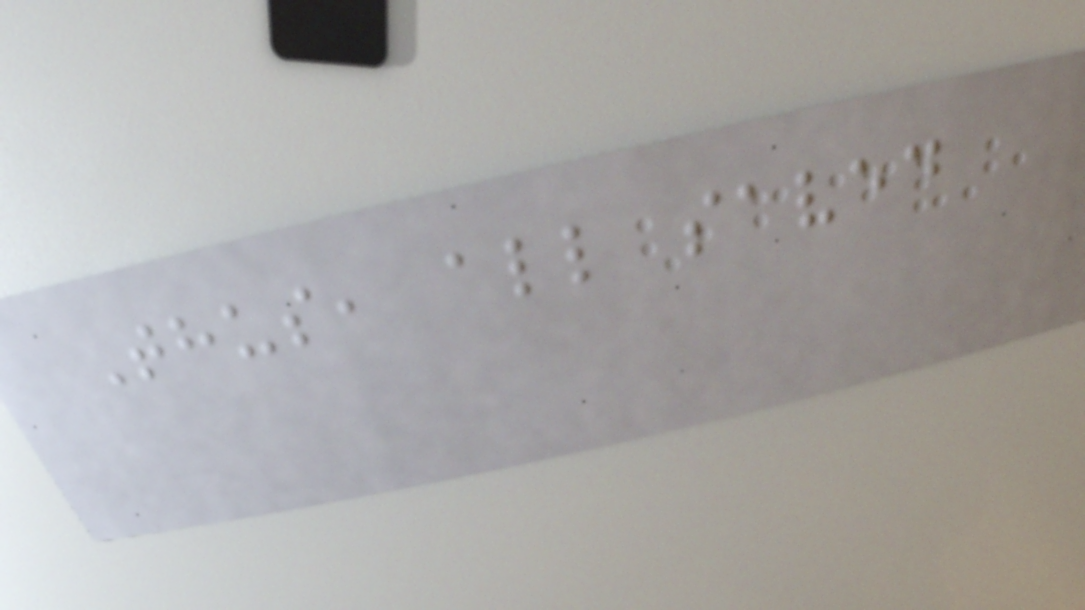Thus, all saved
